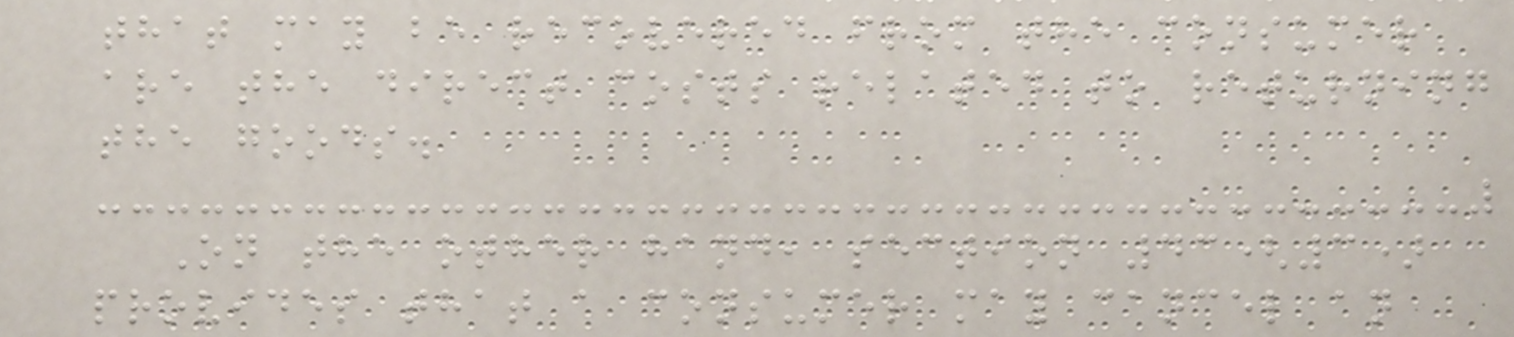that may be recovered from the consumer
are the direct costs related to returning
the goods.
On the other hand, section 43(3)
provides that a consumer may cancel an
